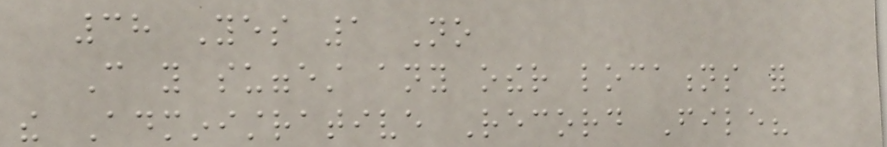38 Yes 1 No
Can you suggest any other locations for
the Administrative Record File?
